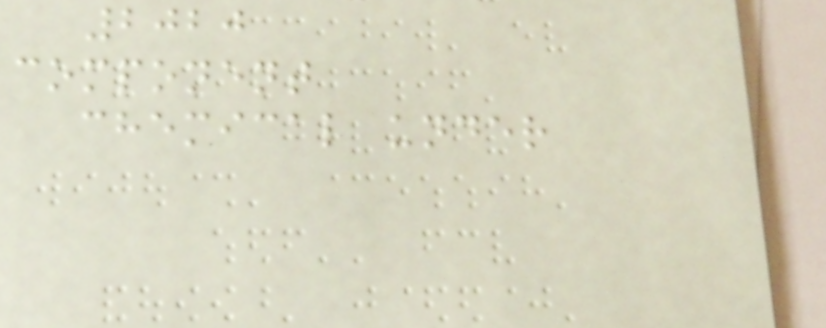2020
component
chemical under
